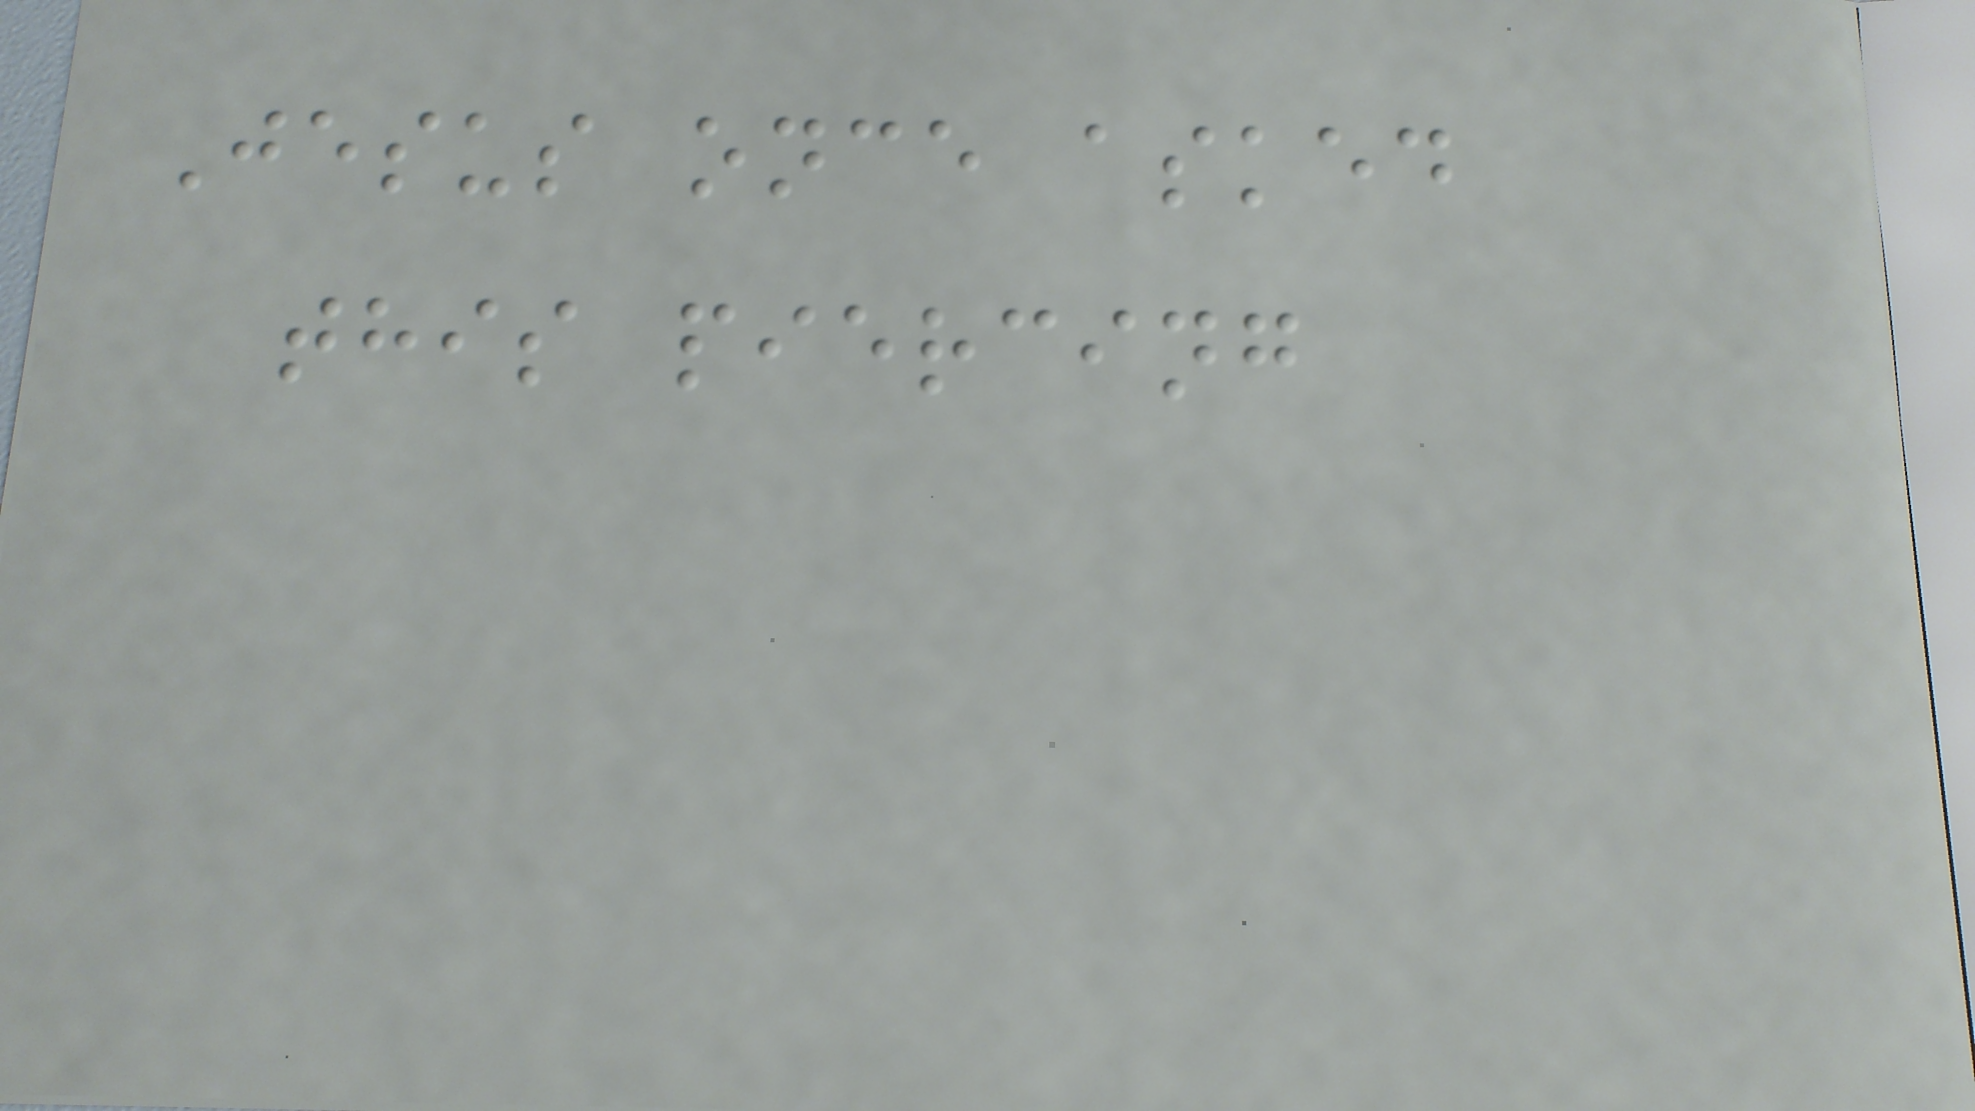Jesus once asked
this piercing
